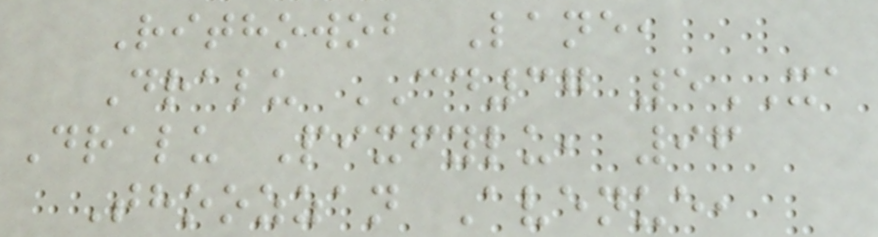Rithowob Lane,
Dralu CD37 5XA
Dralu Pixfylu, 96
Thoozzan Avenue,
